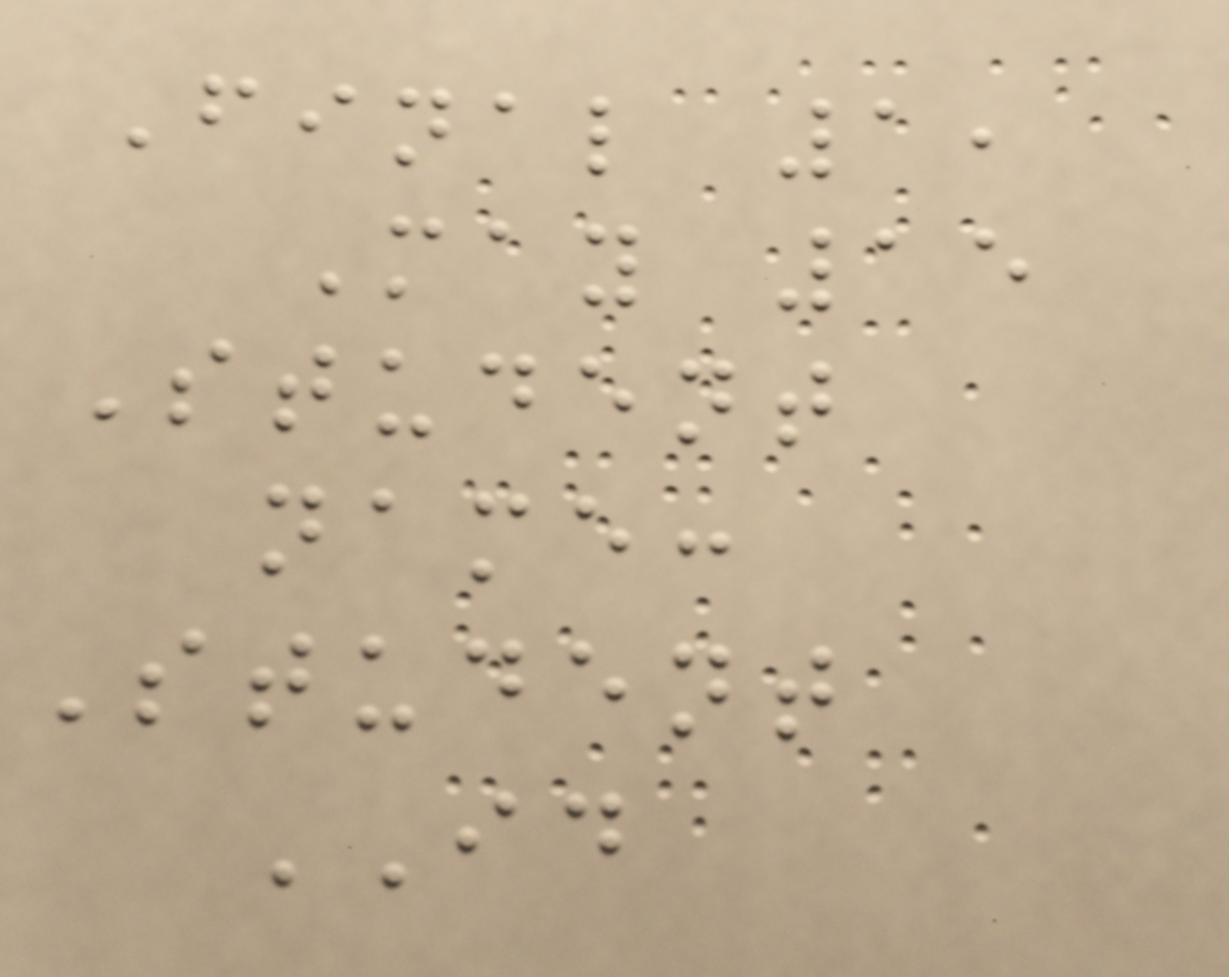Final 1,
May 15
Student
name:
Student
ID
